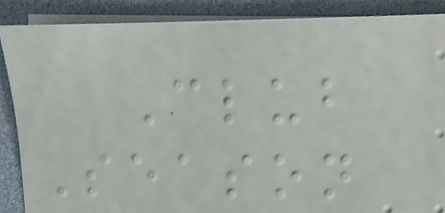Club
Season
